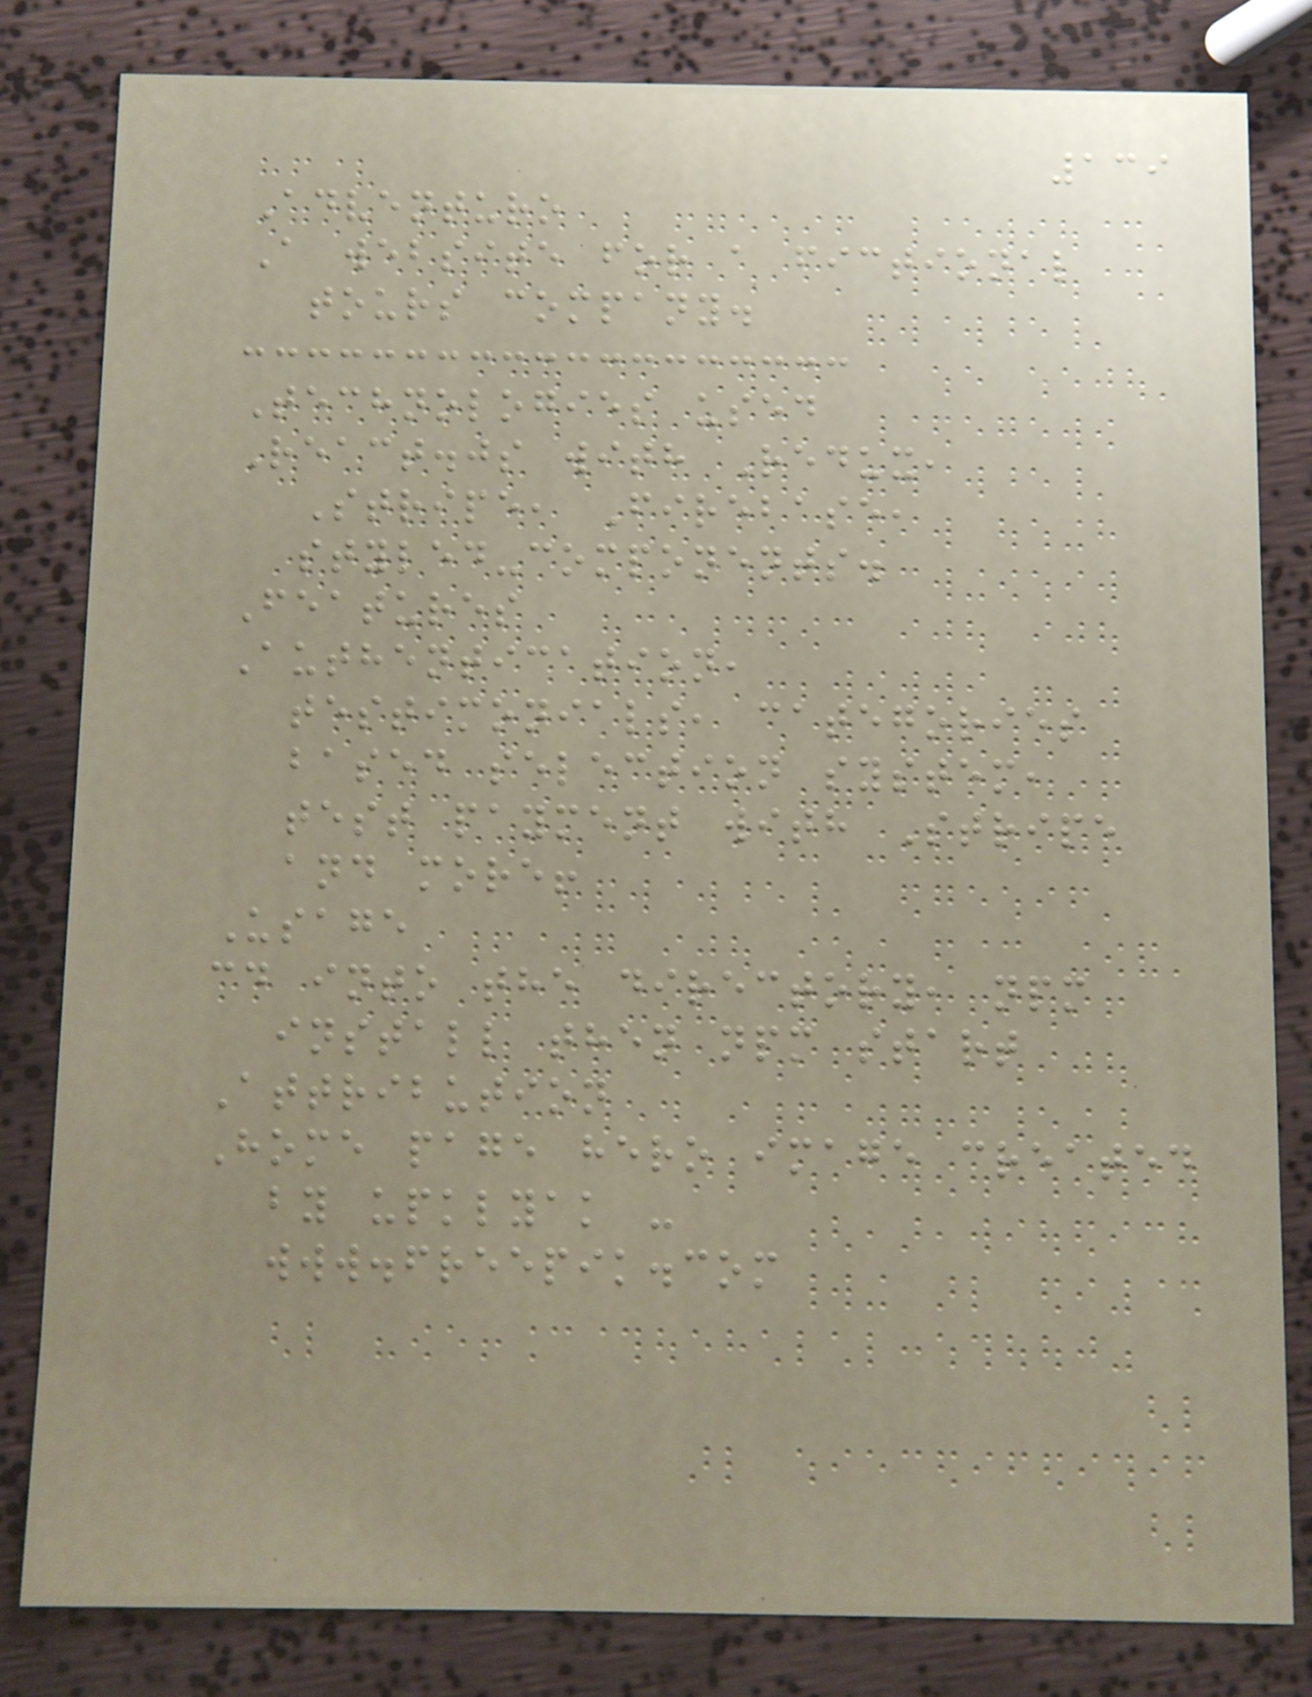139
Adventuro
A website for a fictional
tours company.
Technologies used
React.js with Redux,
Stripe, Firebase,
styled-components.
Features
Authentication,
testimonials, categories
based selection system,
test payment with Stripe
and more!
Usage
cd into the directory, npm
install then npm start
Attribution
Home page hero image created
by upklyak -
www.freepik.com
